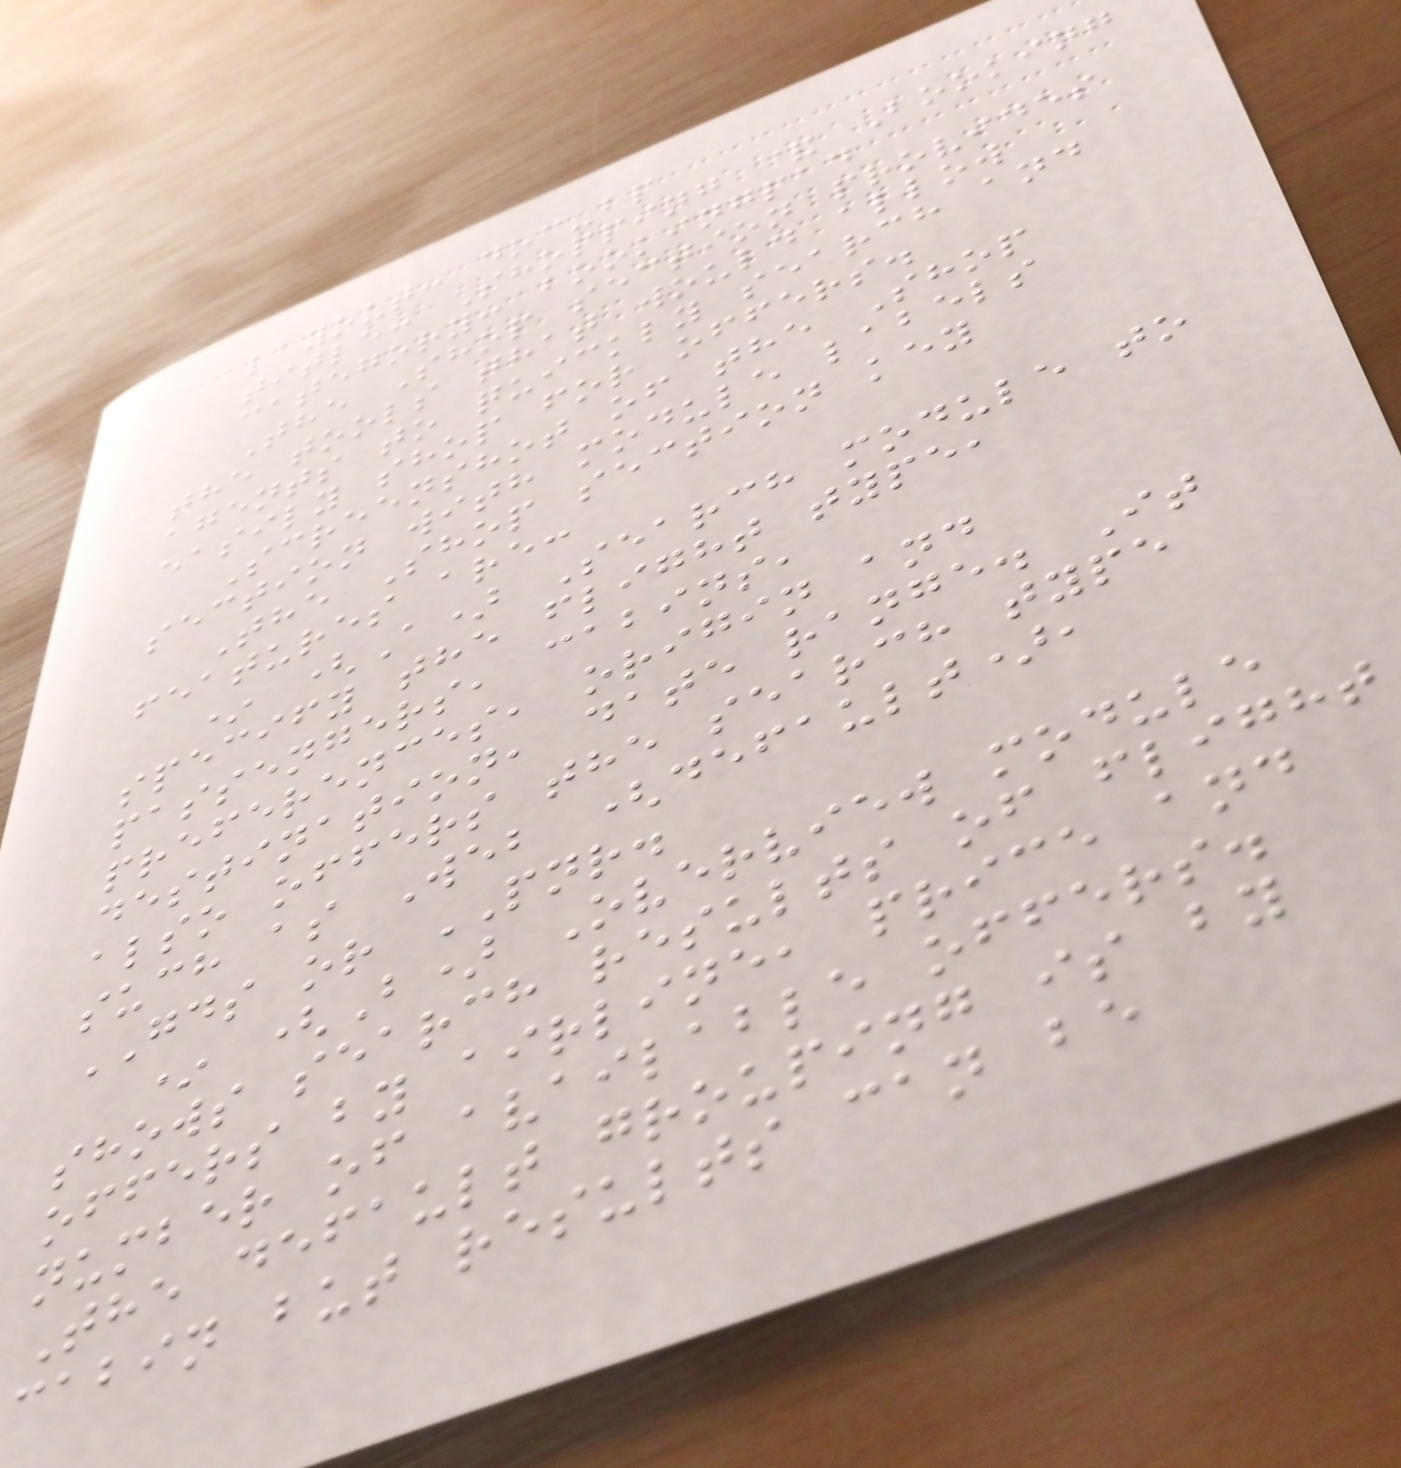layout: doc-bp
title: Shopping & Booking
category: bookingpad
The Shop section provides
the tools that would allow
agents to quickly search and
easily shop for offers.
Screenshot of the Shop
section with module labels
The Shop section key
features are:
* (A) Search module to
specify the flight type,
passengers, cabins,
preferences, origin and
destination, date range. It
also offers the search type
such as Web (default),
GDS or PNR.
* (B) Overview module
shows search results of flight
offers by airline, price and
number of available offers.
The default grouping is by
cabin but results can be
